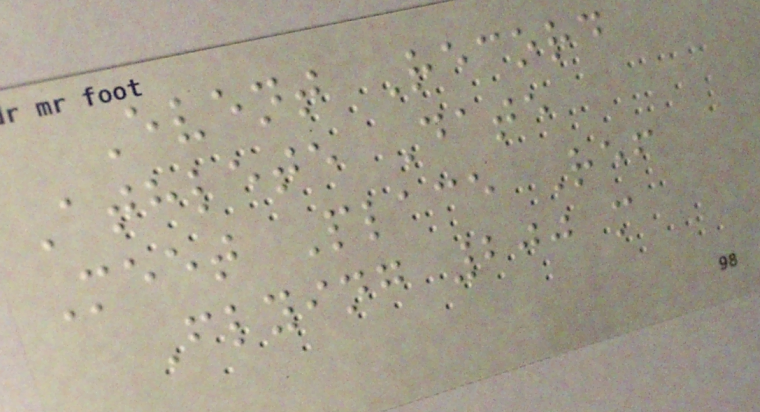Event Record
Athlete Date
Meet Place Ref
Flying 200 m
